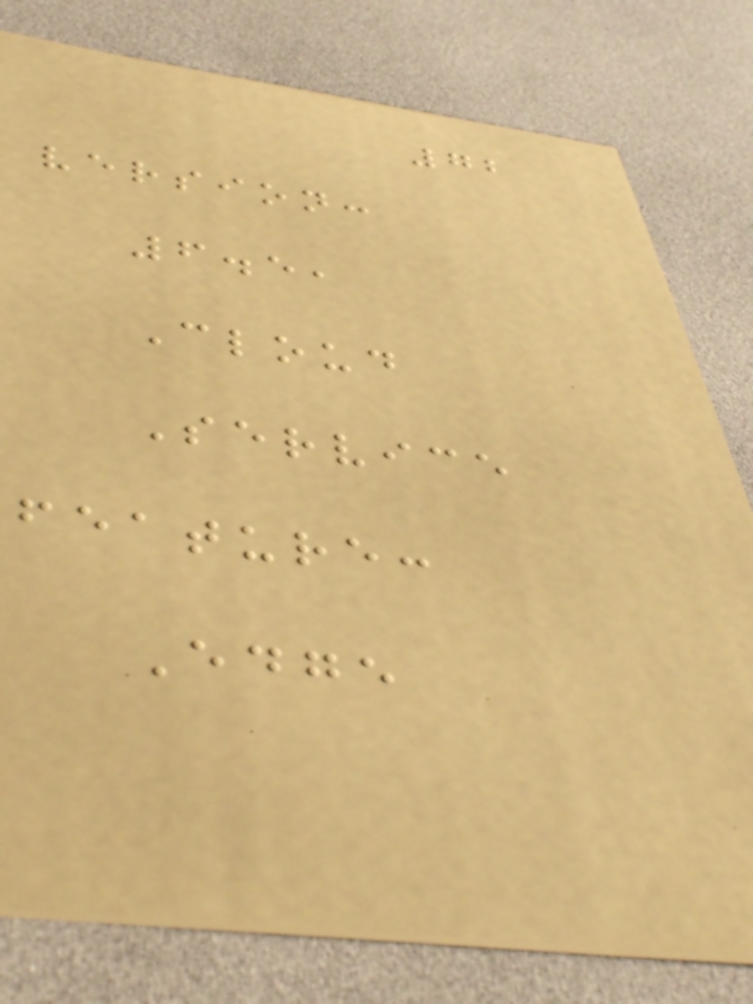72
version:
6.5,
Cloud
Service
feature:
Edge
